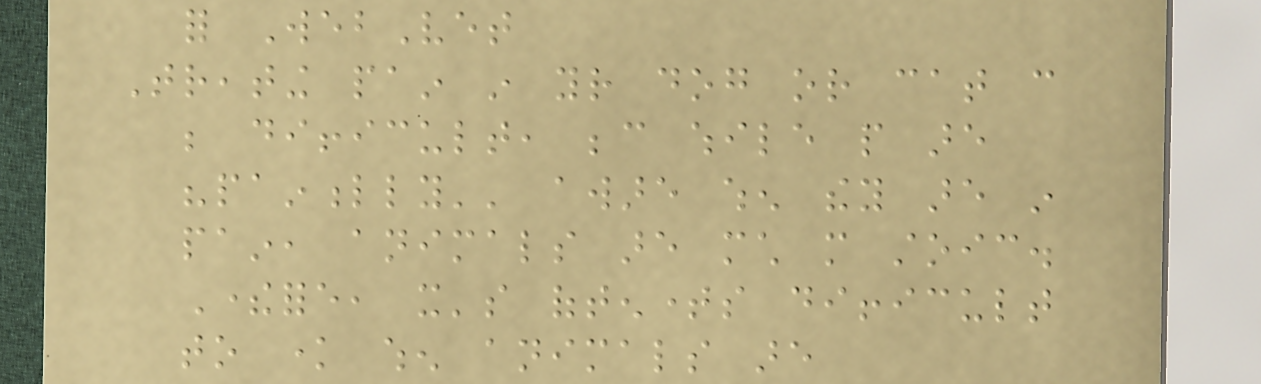for WebVet
Treating pain in your dog or cat can
be difficult, because while people are
"painfully'' aware when they are in
pain, animals are much more stoic.
Therefore, it's oftentimes difficult
to know when animals are
